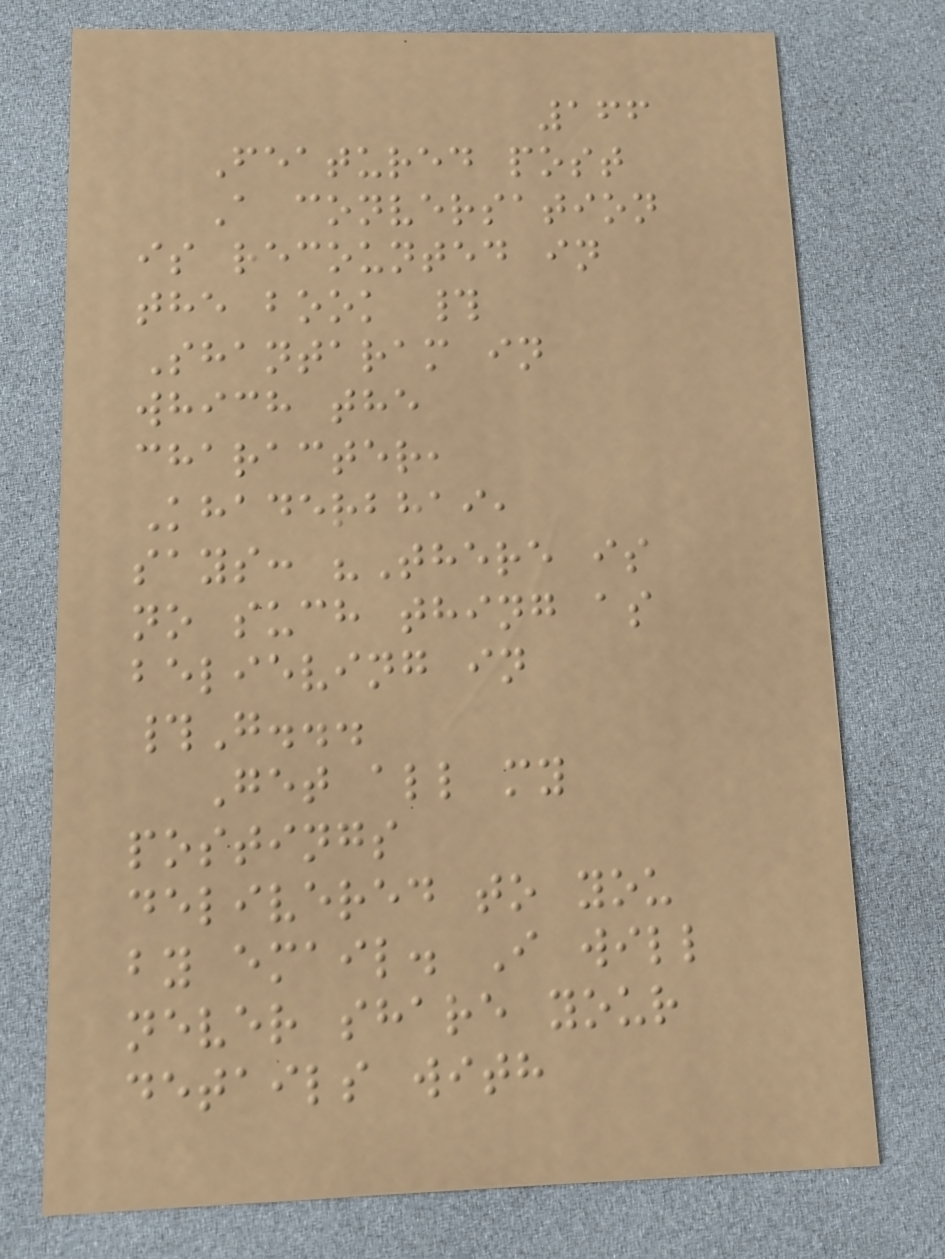166
Featured post
A conversation
is recounted in
the book #
Shantaram in
which the
character,
Khaderbhai,
says: "There is
no such thing as
believing in
#G...
Get all my
postings
delivered to you
by email. I will
never share your
details with
